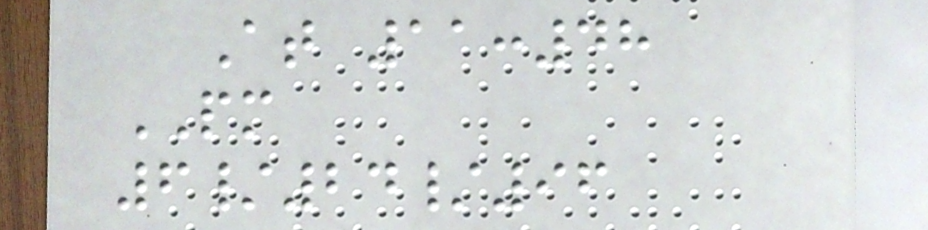At 11:48
PM
6/24/96
